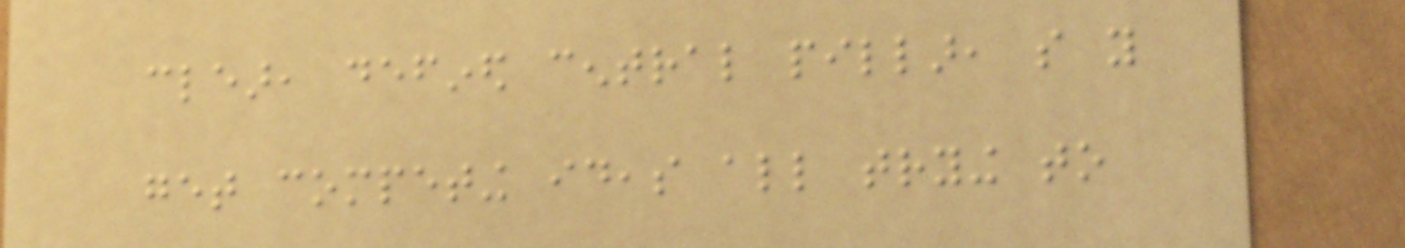clear, defined central pillar, so you
get competing ideas all trying to
